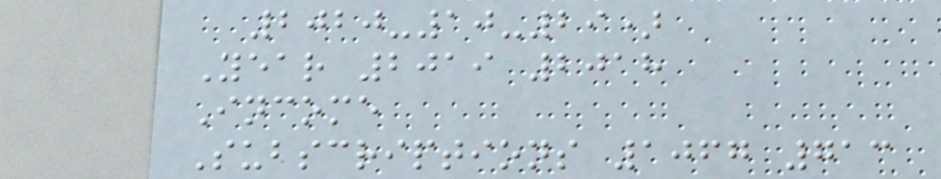2020-10-29)
Year 2019 2018
Income
Subscriptions 1067 713
